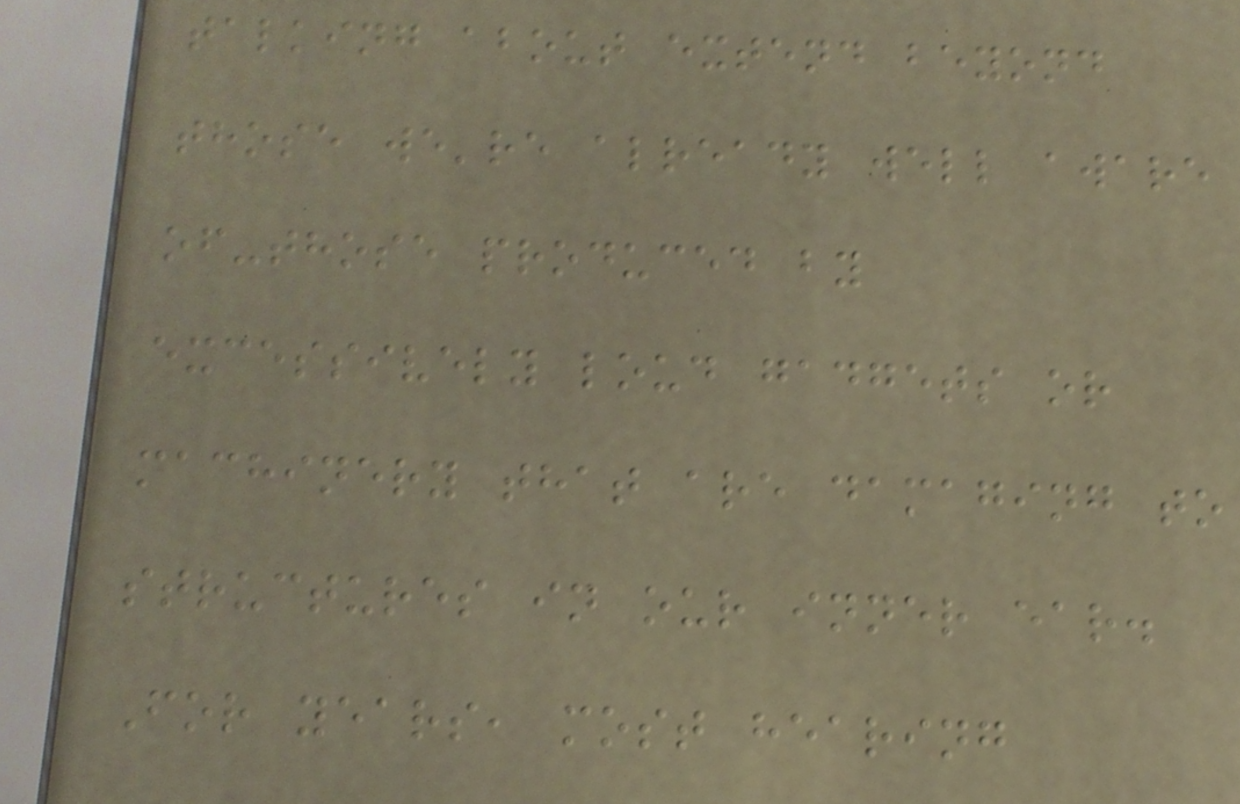talking about extend beyond
those we're already well aware
of-those produced by
excessively loud gadgets or
machinery that are damaging to
structures in our inner ear.
For years, most hearing
